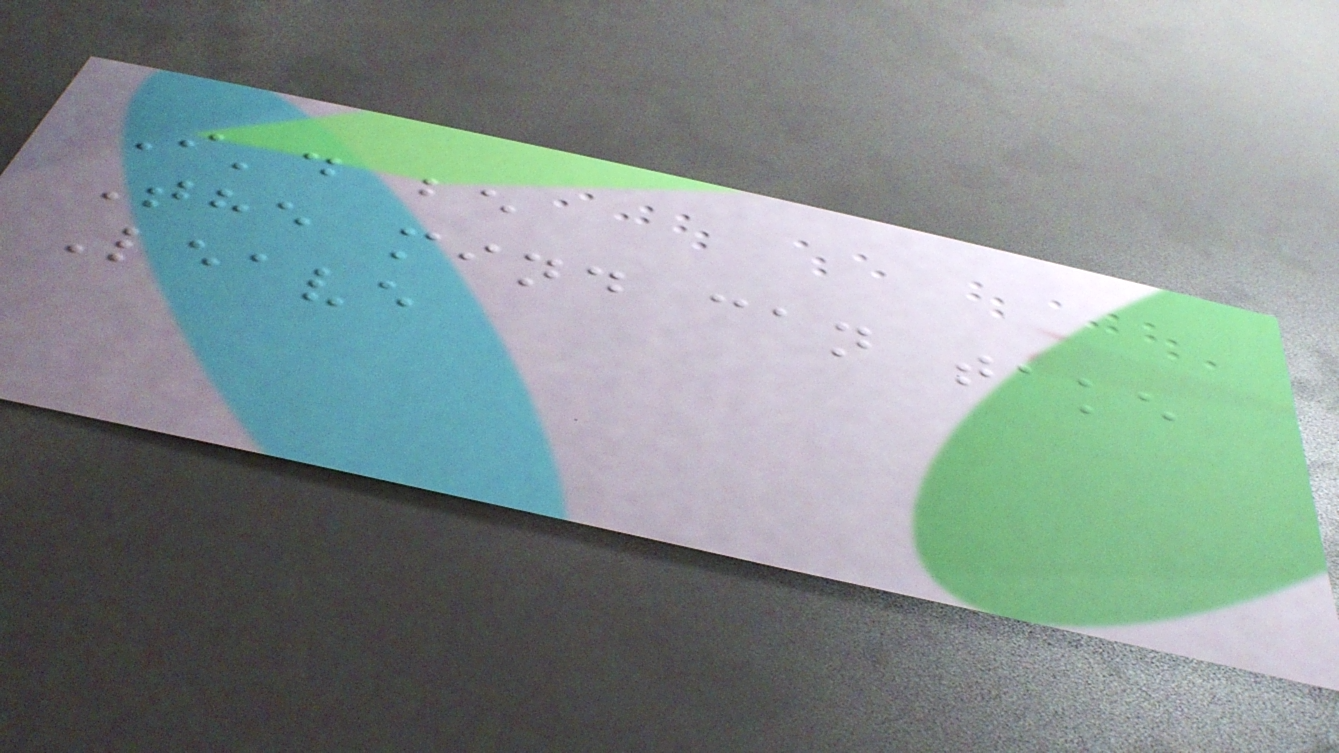I'd be
The mind can take
Leave
